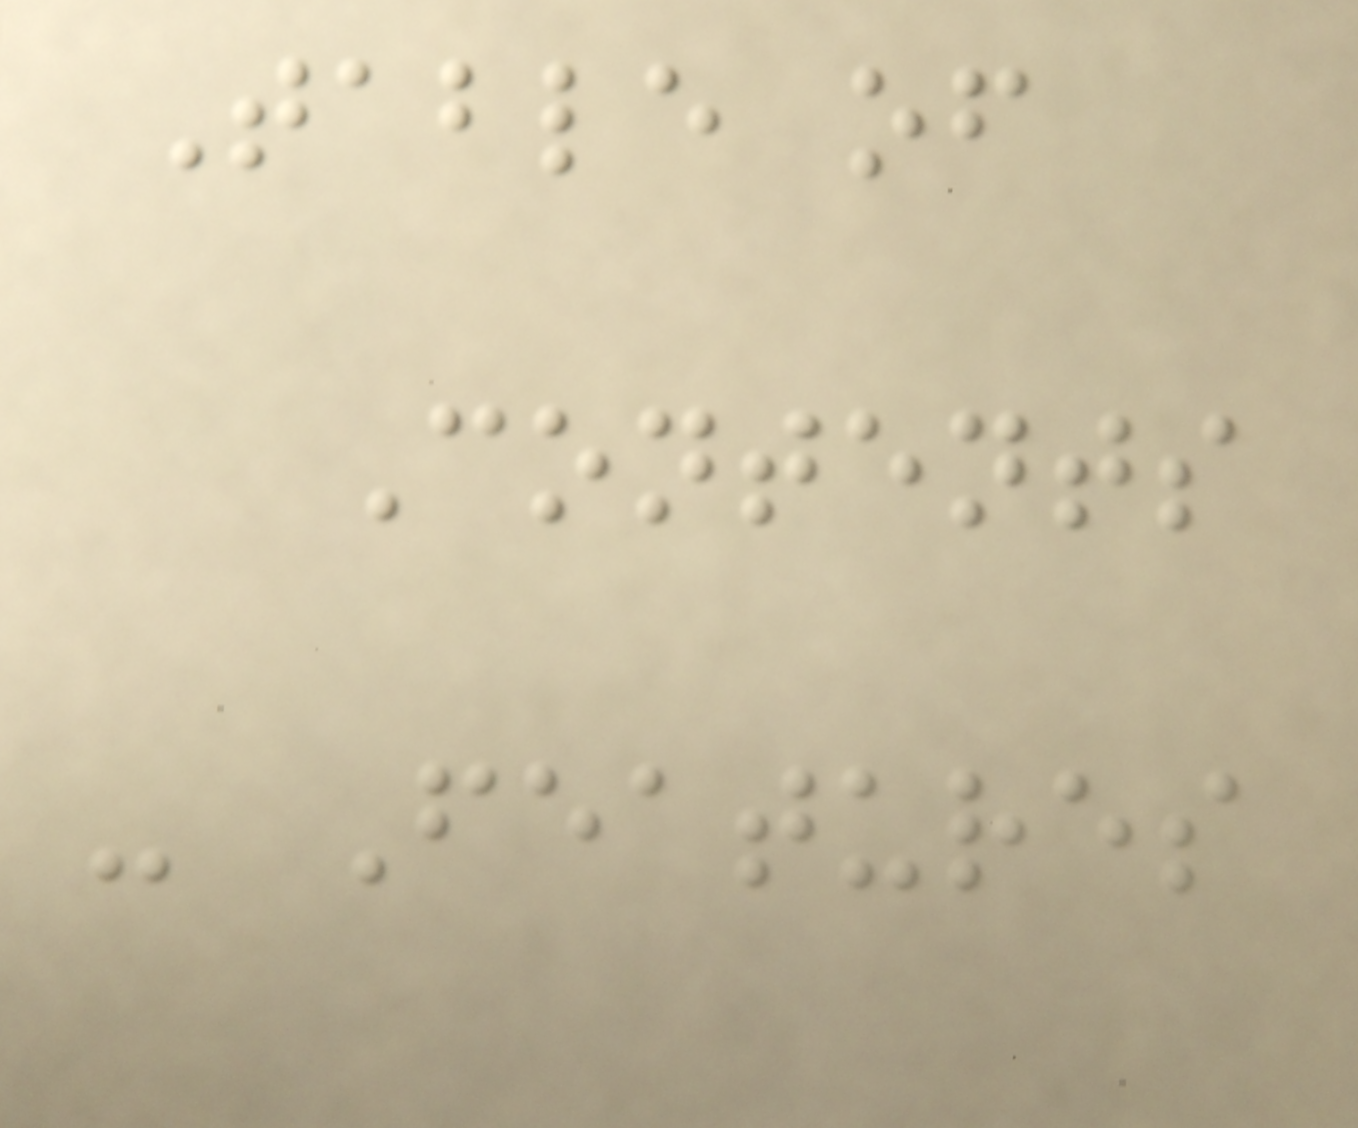Table of
Contents
- Features
